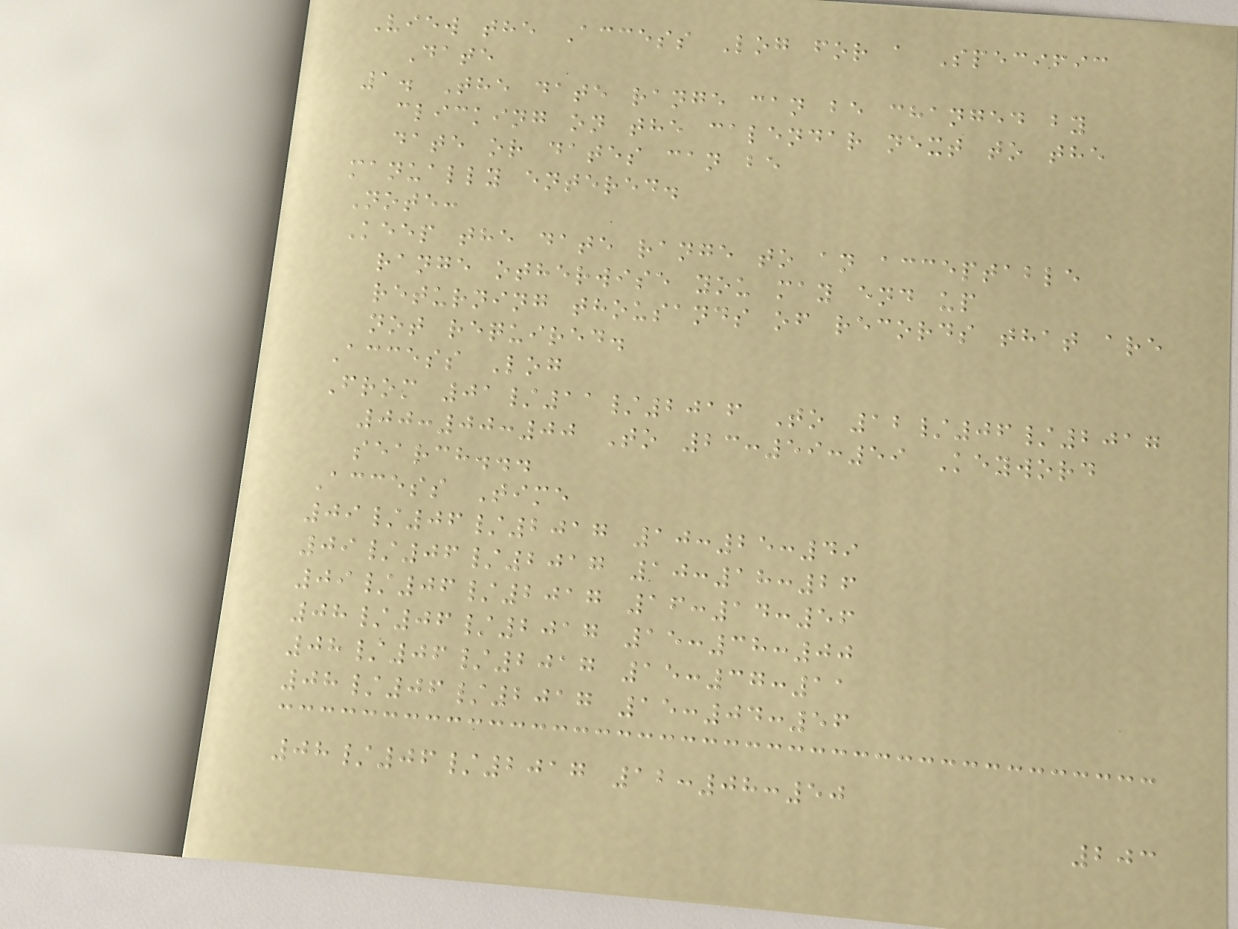View the Access Log for a Specific
Date
1. The date range can be changed by
clicking on the calendar next to the
date or dates can be
manually entered.
Note:
Keep the date range to an acceptable
range otherwise you may end up
returning thousands of records that are
not required.
Access Log
From 01/11/2016 To 12/06/2017
00:00:00 To 23:59:59 Keyword
search...
Access Time
09/06/2017 10:25:49
09/06/2017 10:18:26
09/06/2017 16:14:56
08/06/2017 15:38:00
08/06/2017 15:37:11
08/06/2017 15:04:56
08/06/2017 12:08:50
203
